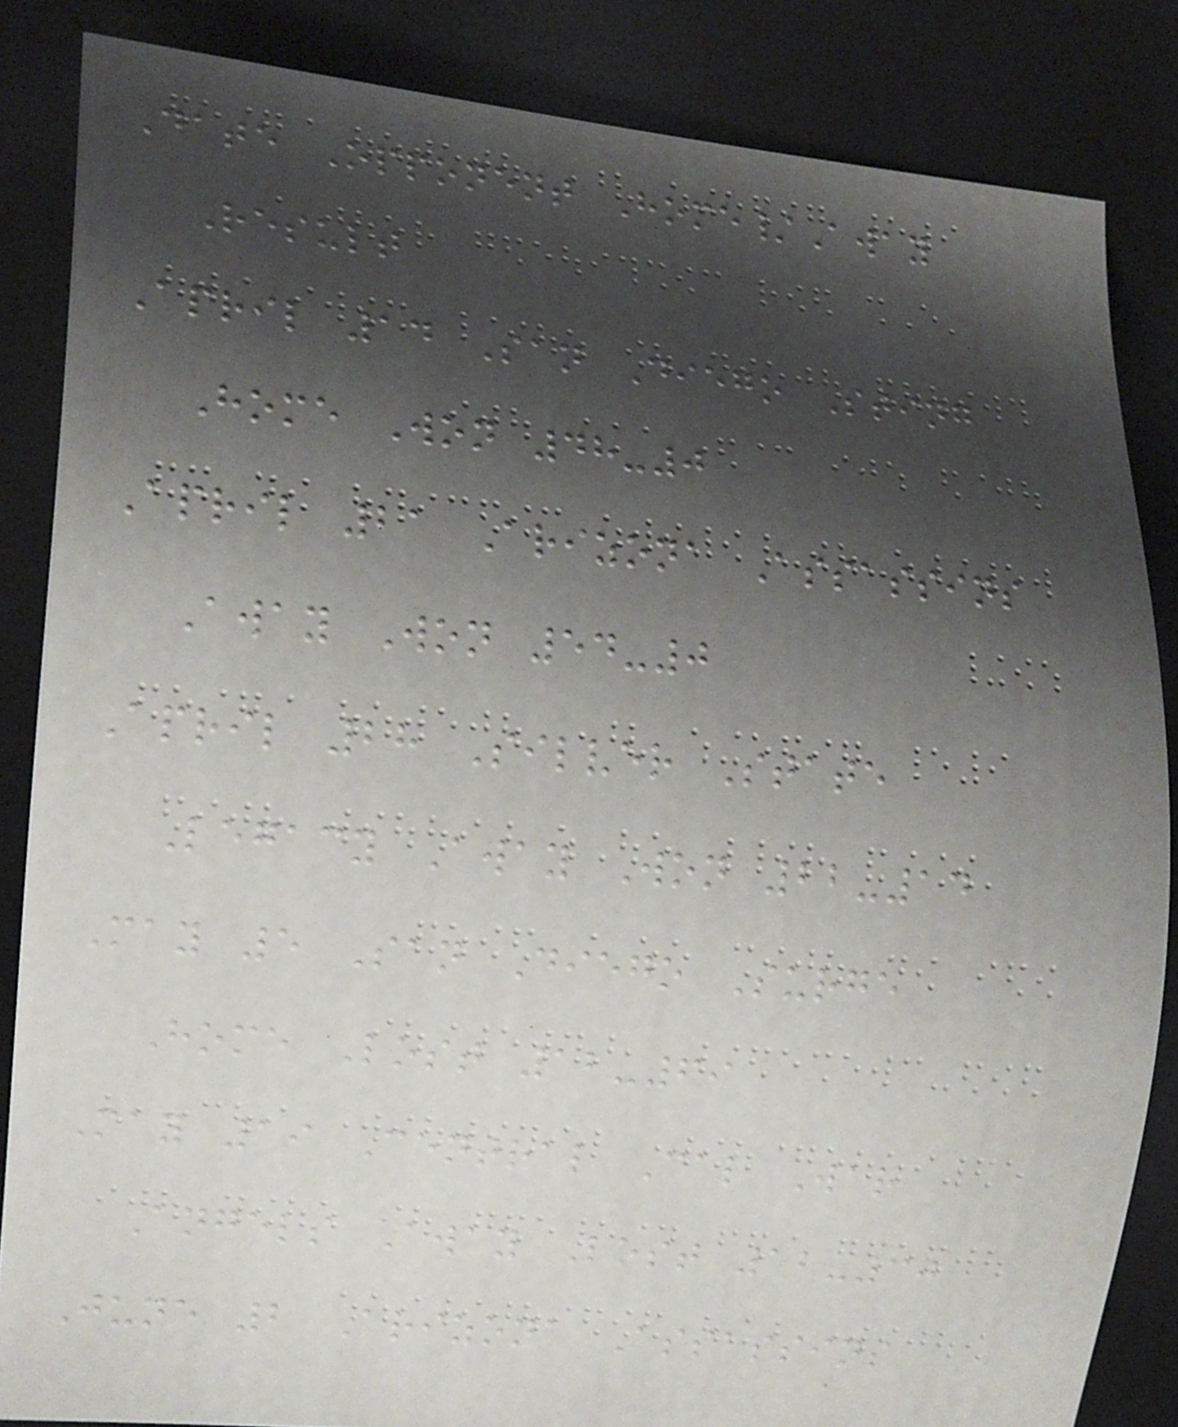Date Opponent Home/Away
Result
April 14 San Diego Sting
Home Won 48-0
April 21 Arizona Assassins
Away Won 54-0
April 28 Silver State
Legacy Away Won 22-14
May 5 San Diego Surge
Home Lost 12-69
May 19 Central Cal War
Angels Away Lost 12-30
June 2 Arizona Assassins
